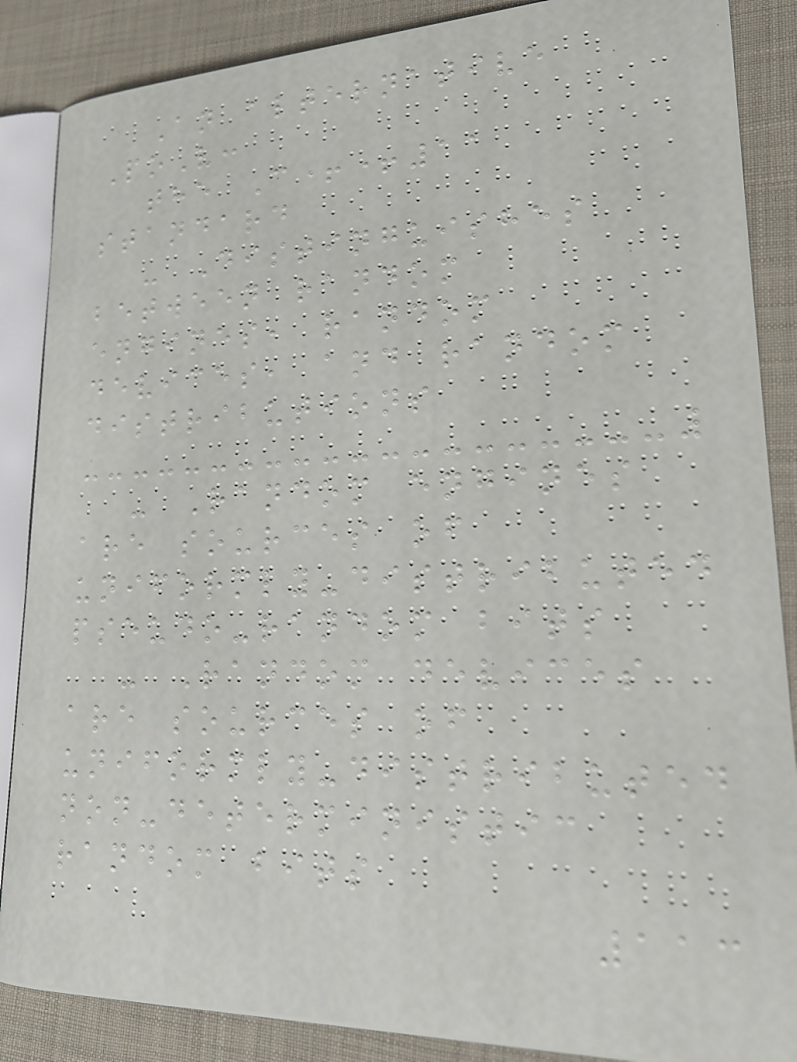An alternative
PoV:
the C++11
standard
- Distinguishes
between random
engines, random
devices, and random
distributions
- Random engines
are sources of
uniformly-distributed
pseudo-random bits
- Random devices
are sources of
uniformly-distributed
non-deterministic
random bits
113
